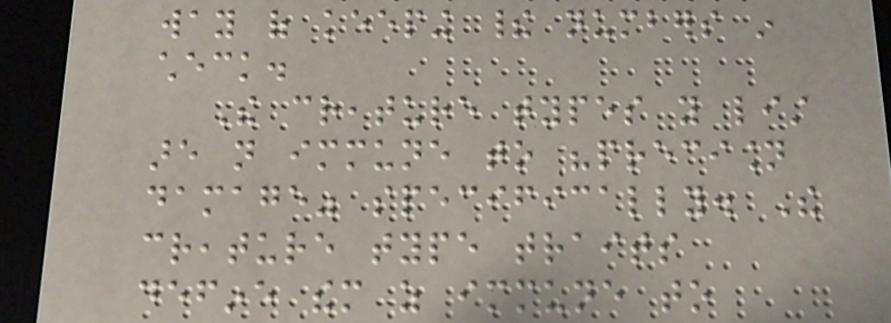way of keeping their numbers in
check.
The creature types you list
are not immune to "precision
damage" specifically. The
creature type traits
define them as immune to
